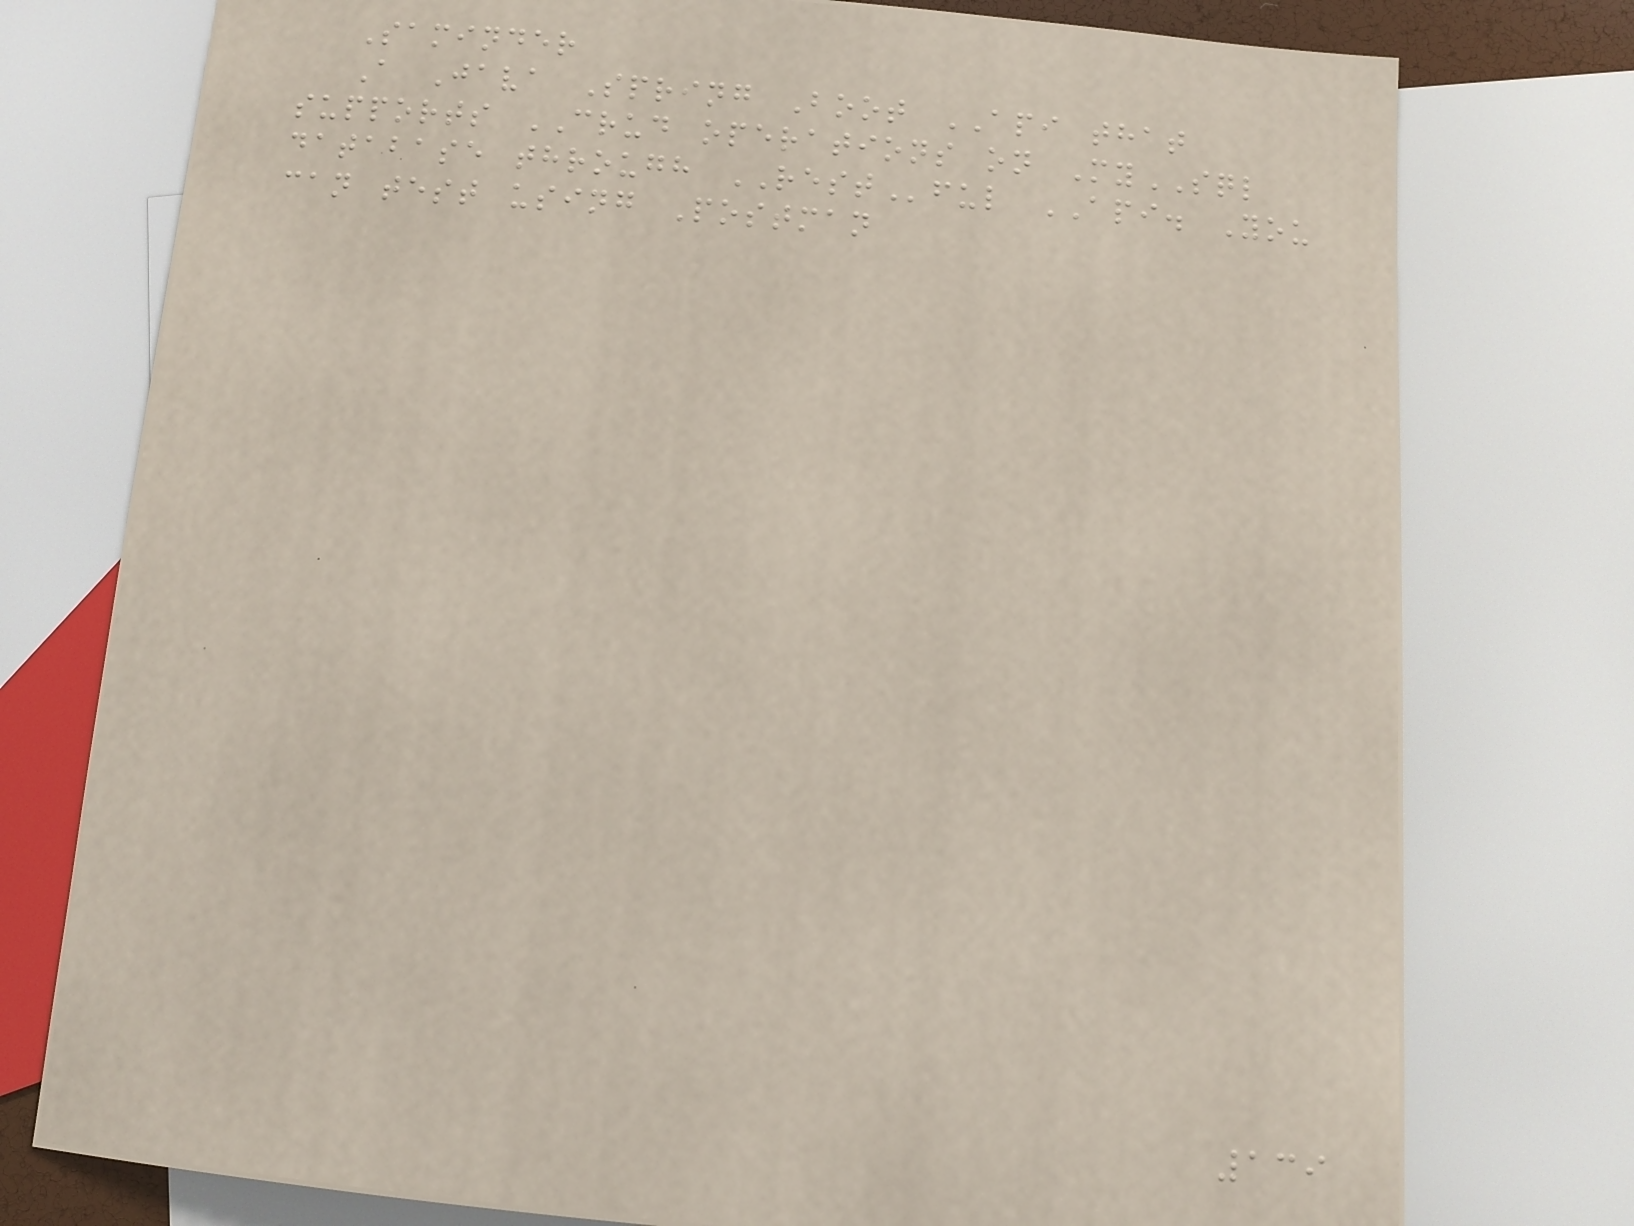Saminder
A Java Spring Boot API that
supports CRUD operations on MySQL
database through RESTful API. You
can test using Postman
139
